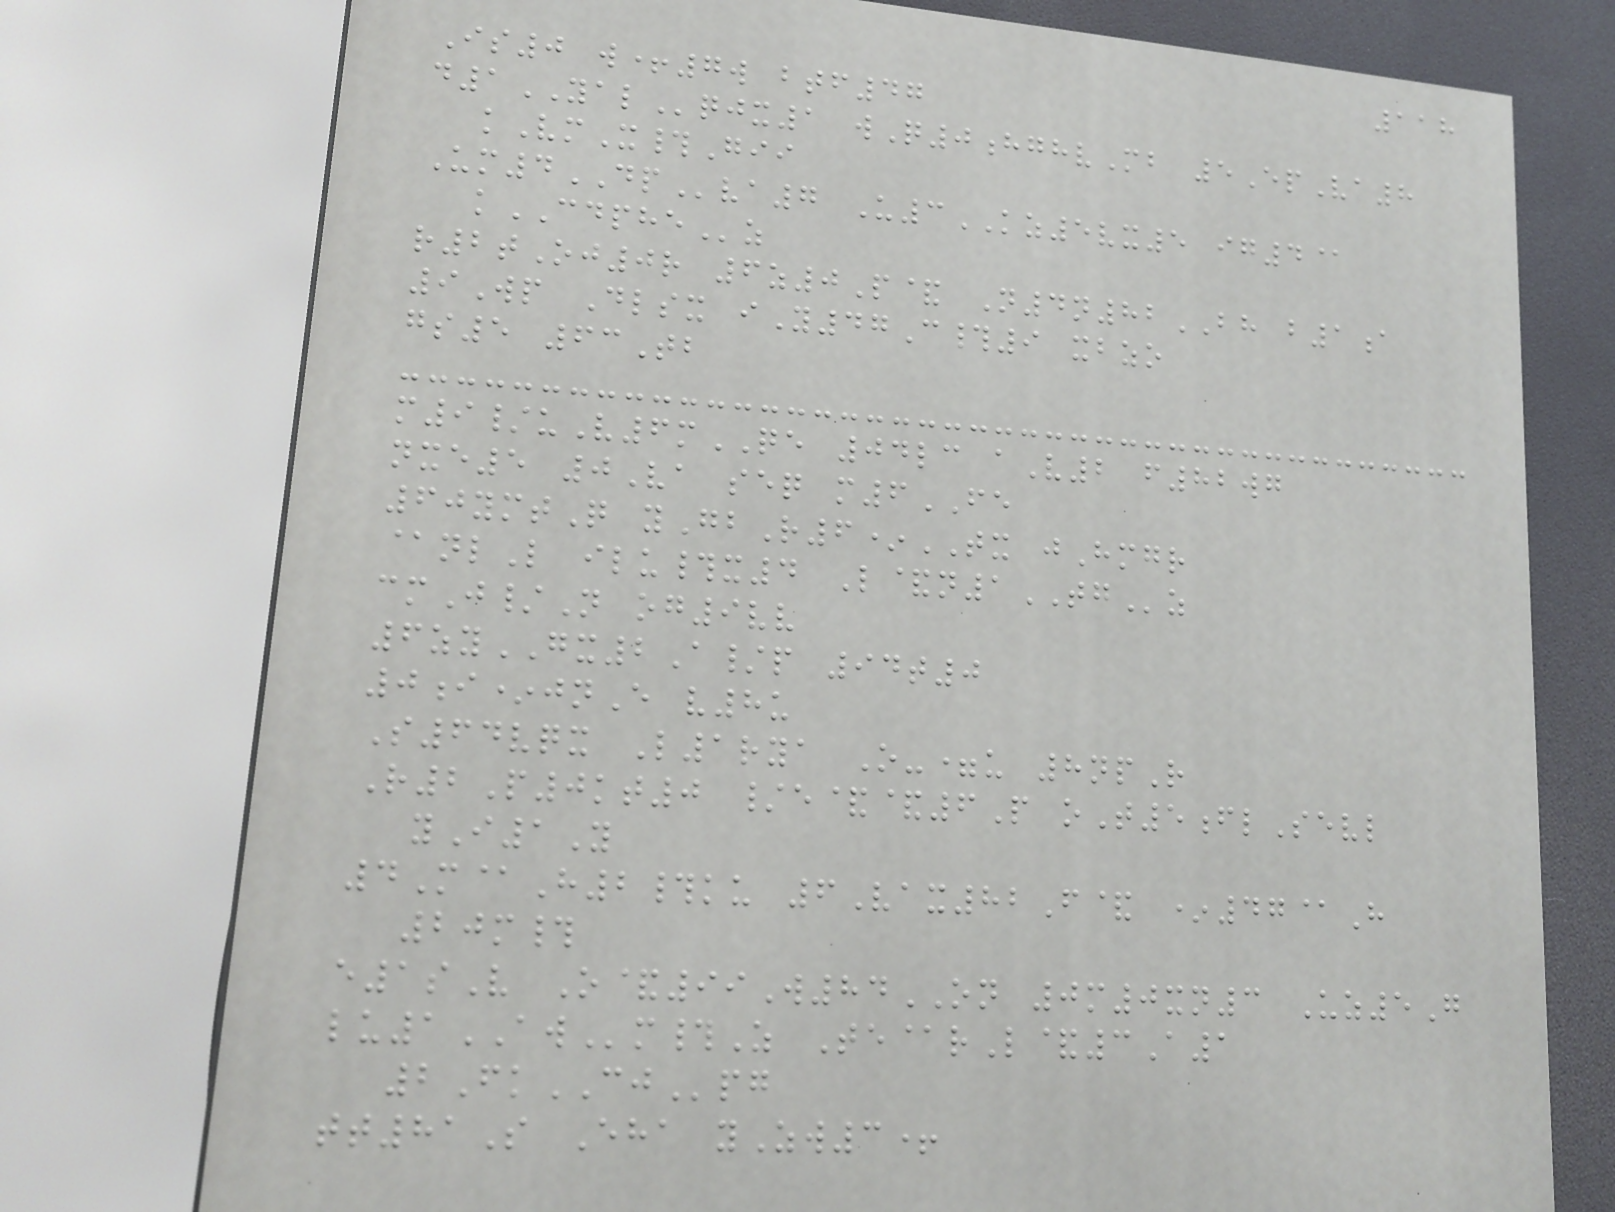118
Is0 w+7w btf47
d1YALqjx1 wQ0hghvMb 5EpVa8
kVmX#Gii
Um4DPva7 U3KZ5vx5 ig4@
kCDPHEz
r2tOj0r 6z0P& N4n82BH b1a
9Wp Dlsx iY47C#9 xbzo
gs5 63Tb
m9/uV6mQE 04lc aV2 f82wg
nxe5 0Va seq m6FE
60ymtQ yGbR6*TX jHmgr
@nlL ilu#x4 L&n1TGz
cmJ/N og9vv
6zyGX2A/p 94t0
0i*jnE v8u
S64vqx L1rya O-=u 8npR
R2P0kt0 /e&&6P oT5flSevl
yI1Y
4M@H2#ku 6Vax82F& *47@H
20m#
e1sV O&99W84ON 0m0xn3 Uz5G
lu1AWm#Z Te@rL&3A1
2FkCJpg
tt81S Eha yZw3+
